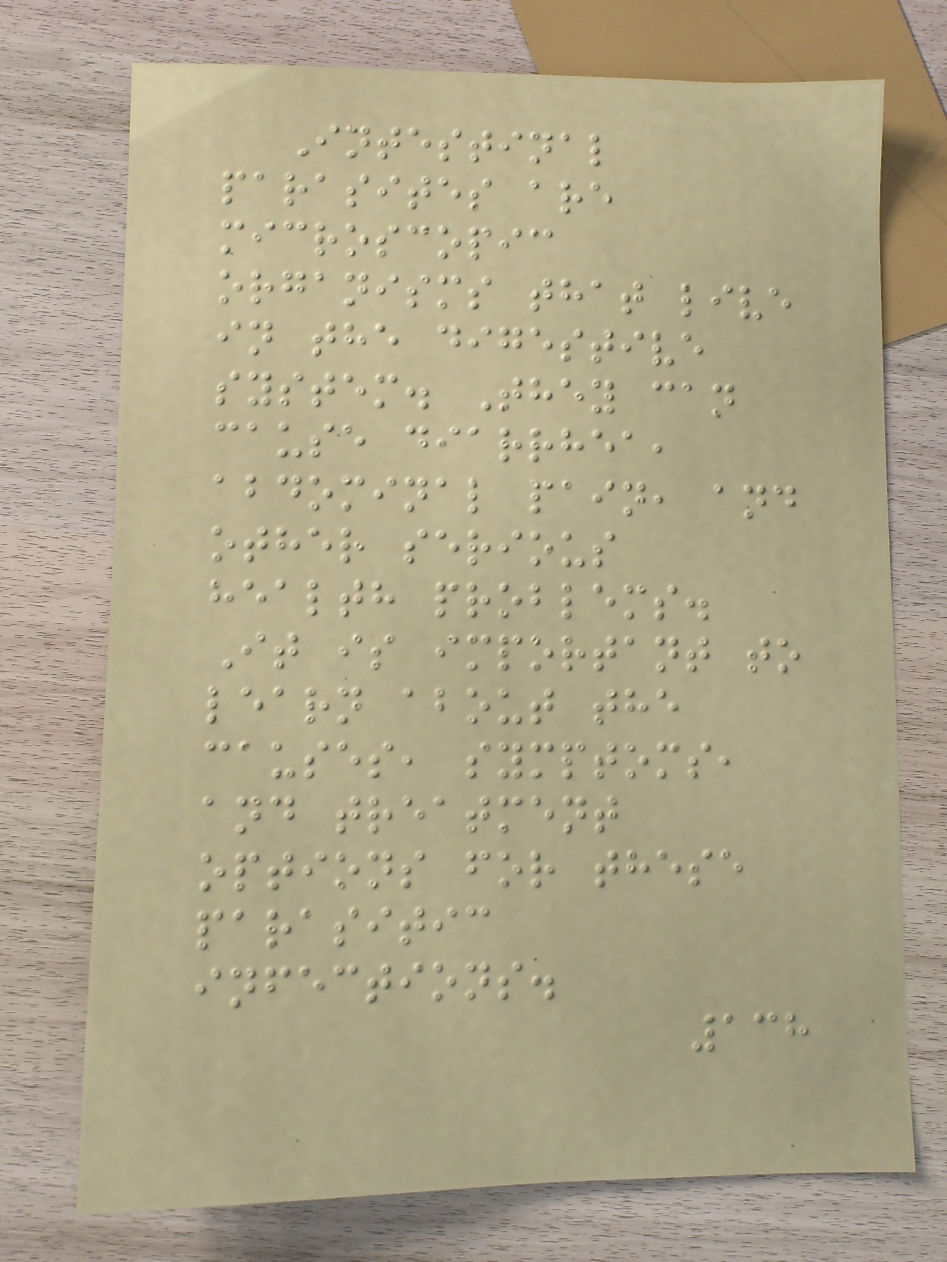Intestinal
parasites are
microscopic
organisms that live
in the digestive
system. They can
cause diarrhea,
abdominal pain, and
other serious
health problems.
It is important to
learn about the
causes, symptoms,
and treatment
options for these
parasitic
infections.
138
